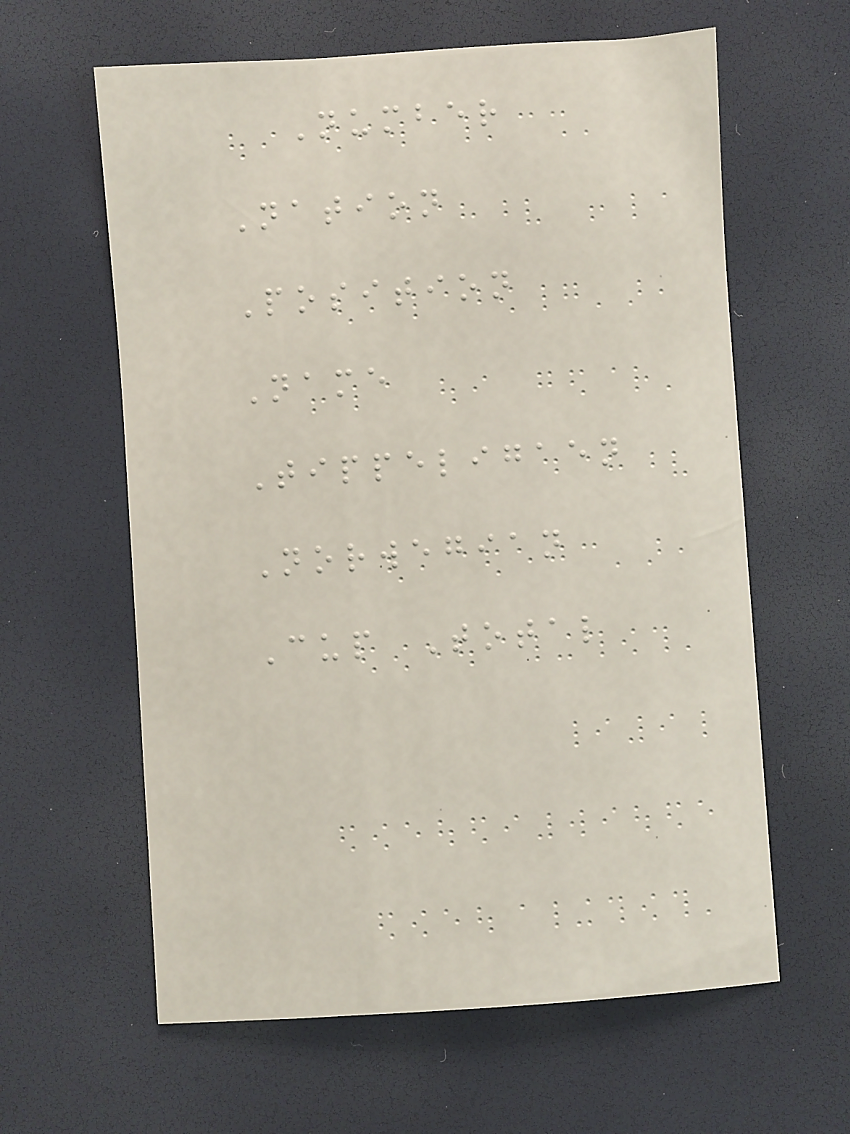Number
Nation
Position
Name
Tippeligaen
Norwegian
Cup Total
